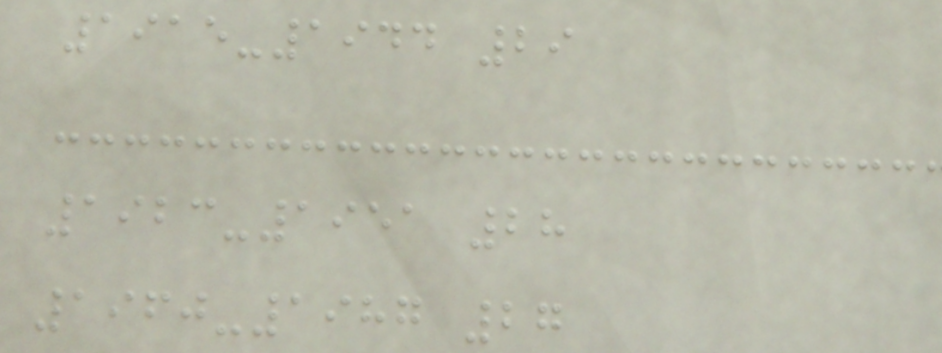1915-1944 29
1923-1951 28
1960-1987 27
